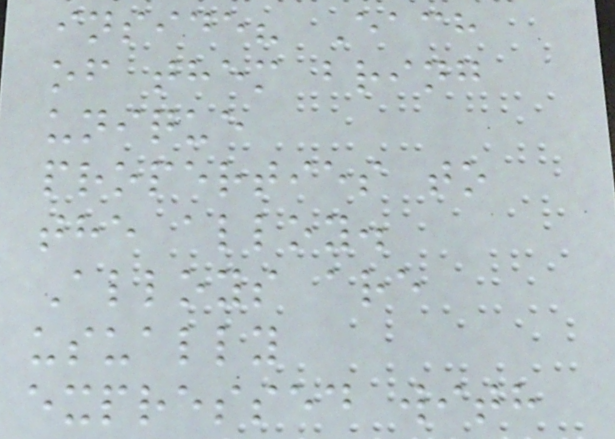inside? Each
of them bring
unique
properties to
the alloy.
Alloys are
usually
expressed with
